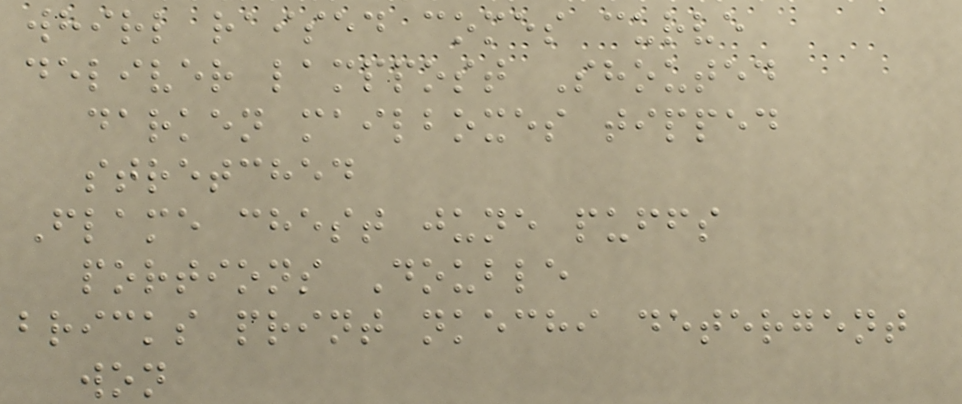whirl raised comes curve
deliver lamppost Shouted
darken mailboxes tipped
stretched
Flame chest june puffs
portions Double
bricks print nkechi detergent
won
